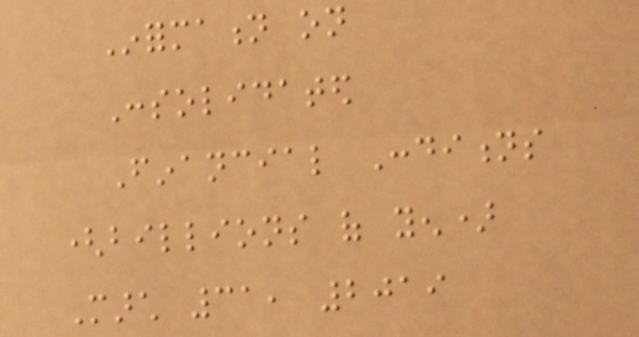Information on
Consolidated
Financial Conditions
(billions of yen)
March 31, 2019
